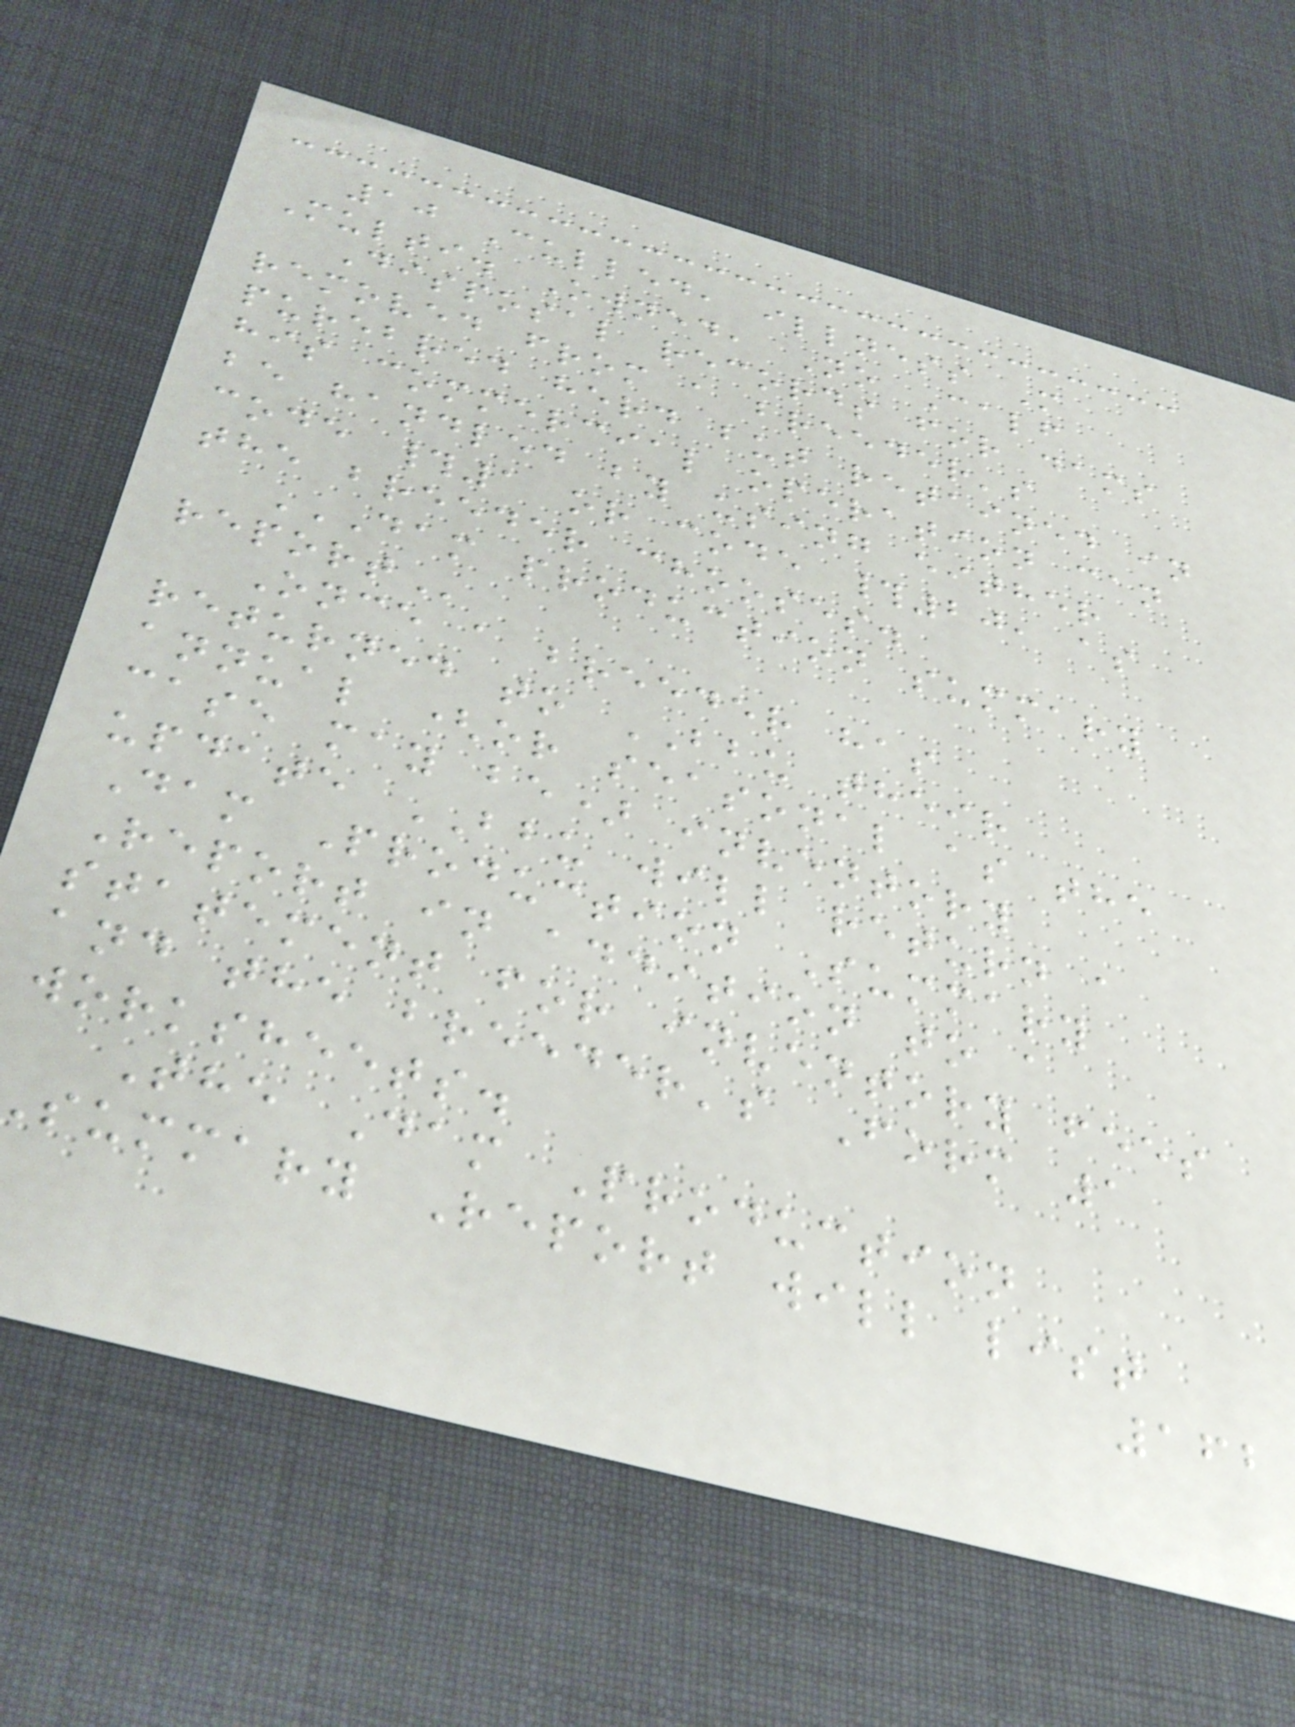10 Culled, illness M
Multi. Owned, No Calf
Disposal records for dams
removed from a breeder's
purebred herd but retained in
his commercial operation can
be handled by using either
code #1 or code #20, as
the breeder chooses.
DAM PRODUCTION SUMMARY
Once a breeder has
returned to BBU their
annual (or seasonal as the
case may be) inventory
update BBU will return a
Dam Production Summary
Report in addition to a
statement for inventory fees
and the breeder's Form 1
worksheets.
The Dam Production
summary Report will list
162
